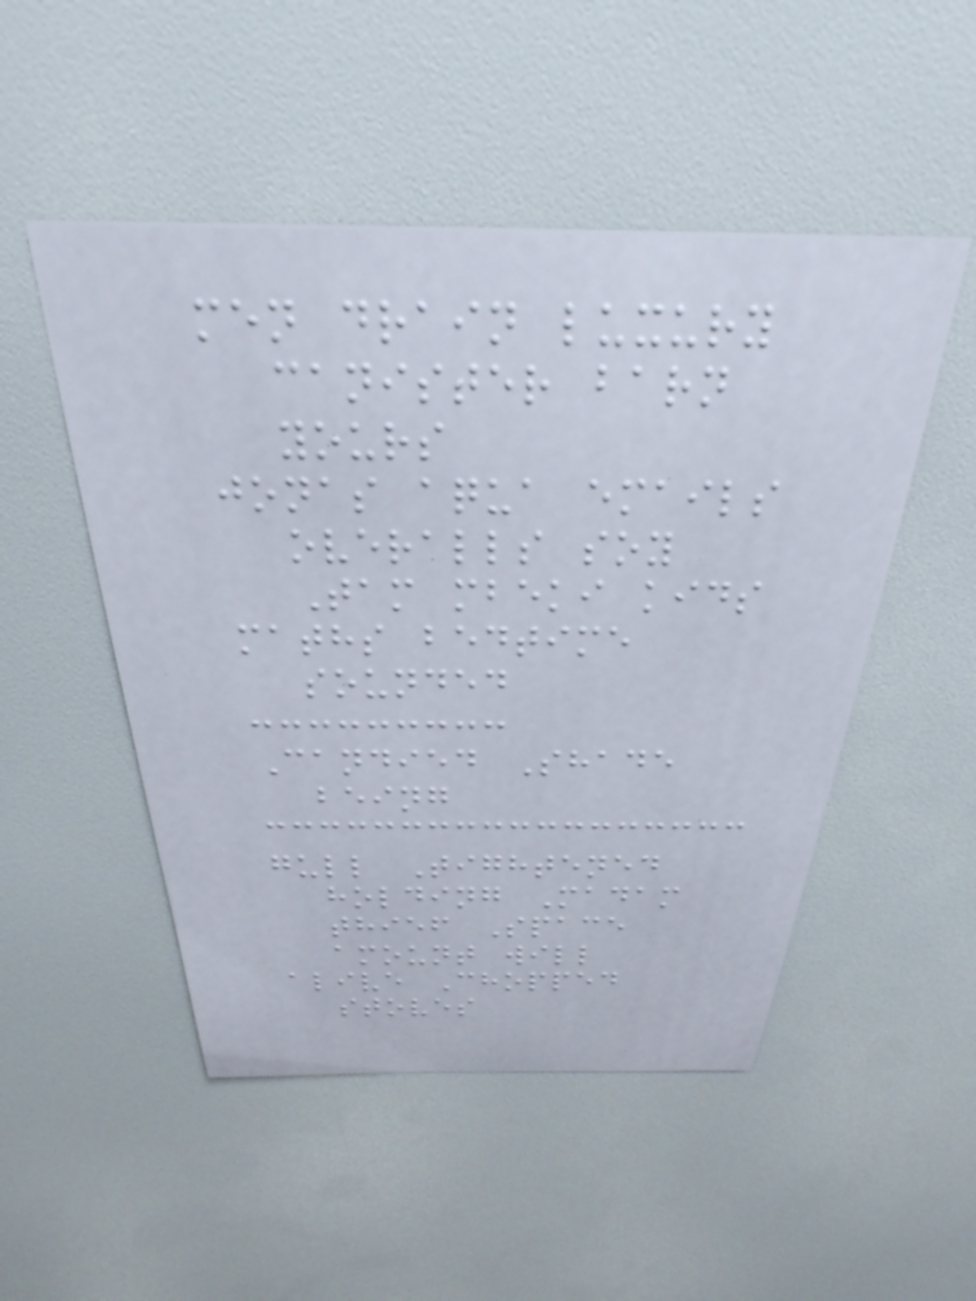men drain luxury
canister barn
yours
jonas aqua emails
overalls soy
Tam mbeki kids
maths bedtime
sounded
Candied Shade
being
gull Tightened
holding Madam
thief Space
amount will
alive Chopped
stoves
